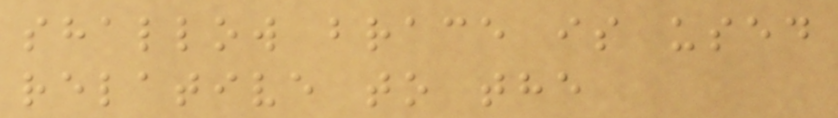shallow brace is used
relative to the
